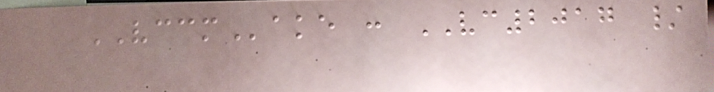VCCMake : VC2017 /
